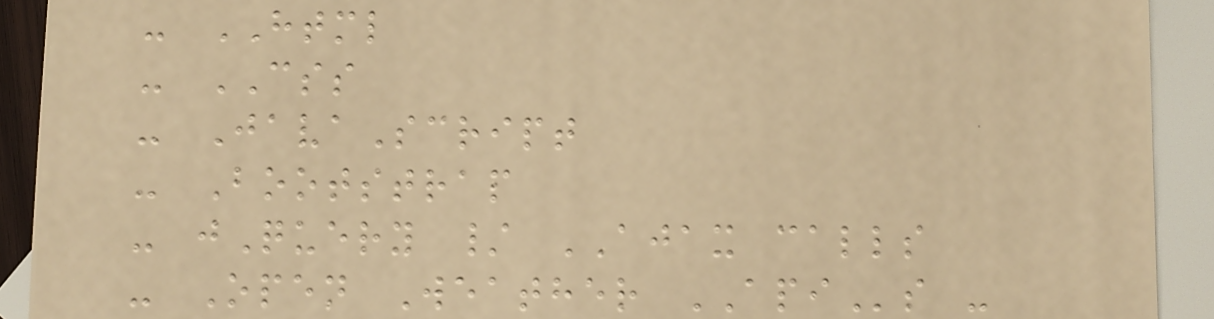- HTML
- CSS
- JavaScript
- Bootstrap
- jQuery / AJAX calls
- Open Weather APIs -
